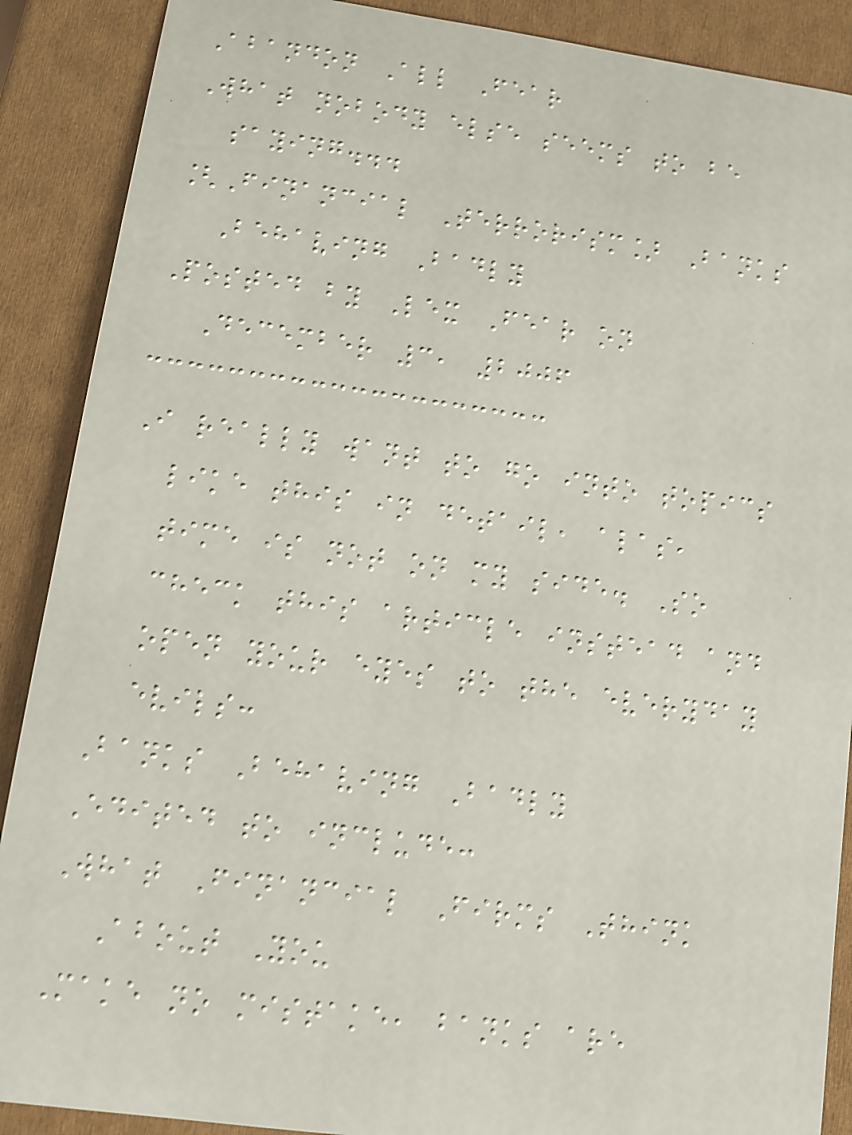Abandon All Fear
What nobody else seems to be
saying...
[Financial Terrorism] Banks
Behaving Badly
Posted by Lex Fear on
December 3, 2006
I really want to go into topics
like this in detail, alas,
time is not on my side. So
check this article instead and
open your eyes to the everyday
evils:
Banks Behaving Badly
Edited to include:
What Financial Firms Think
About You
Make no mistake, banks are
